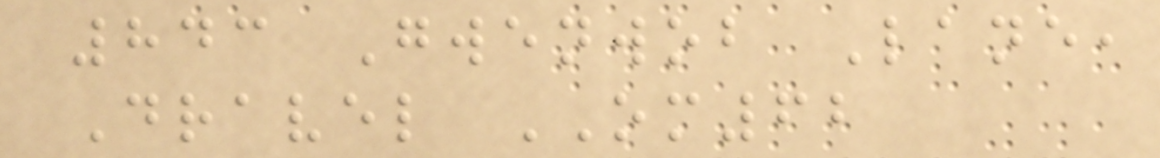843 Gwenwob Lane,
Dravel OM62
